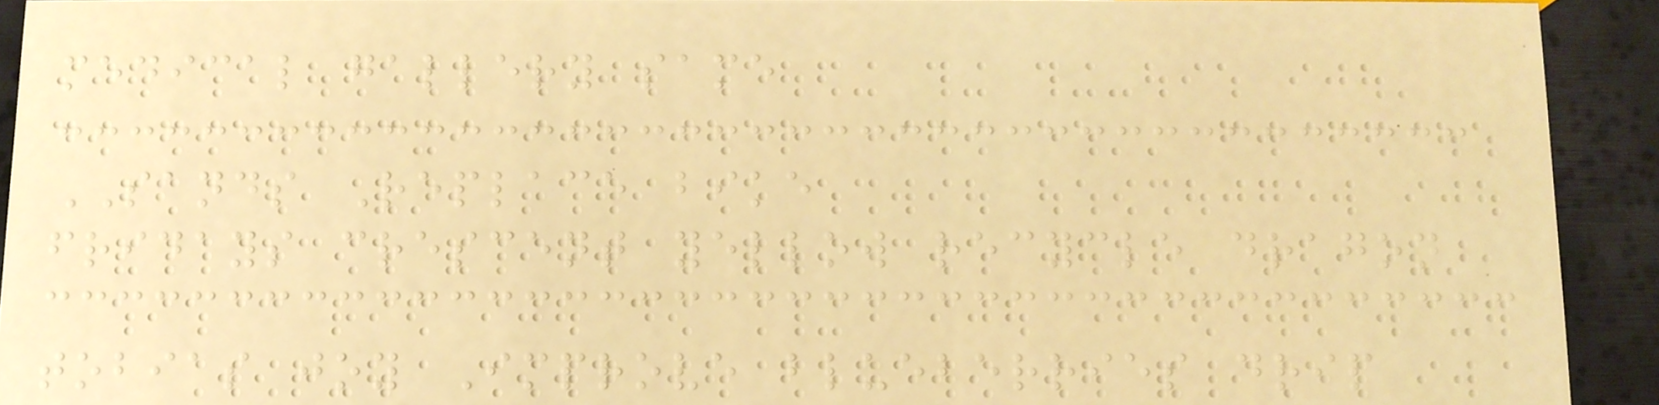medical gallery same
SANDS Replace bike
fridays crescent yellow recycle dragon
tobias joy Improve blueberries drip
